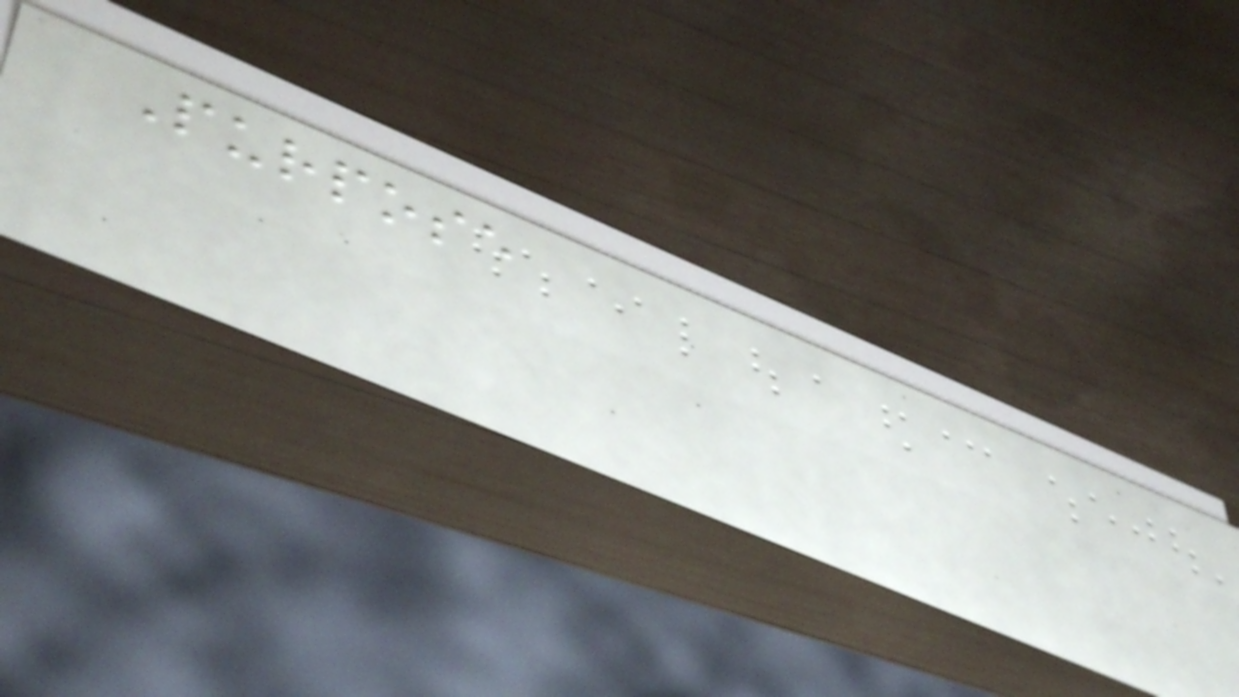Purpose
